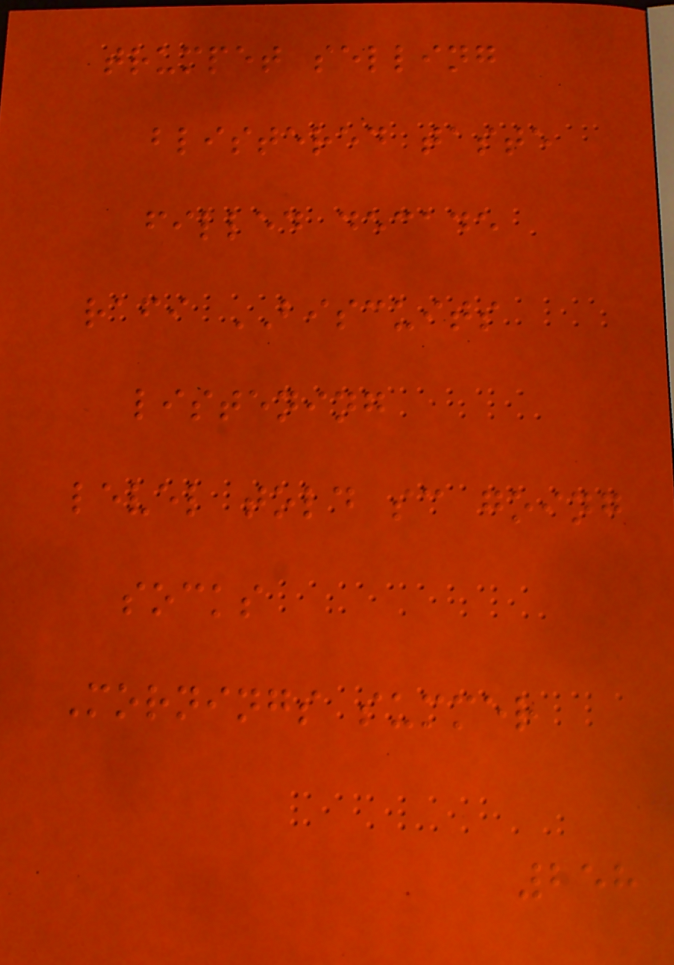trumpet selling
blistered taste
filled decade
rafi BISCUITS
listening
level told sc going
socks
Mornings summer
258
